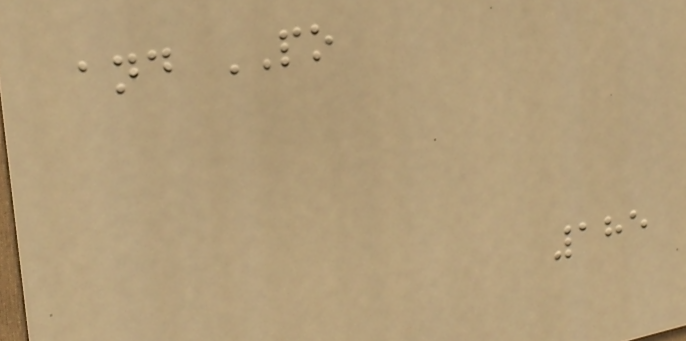and PO
185
